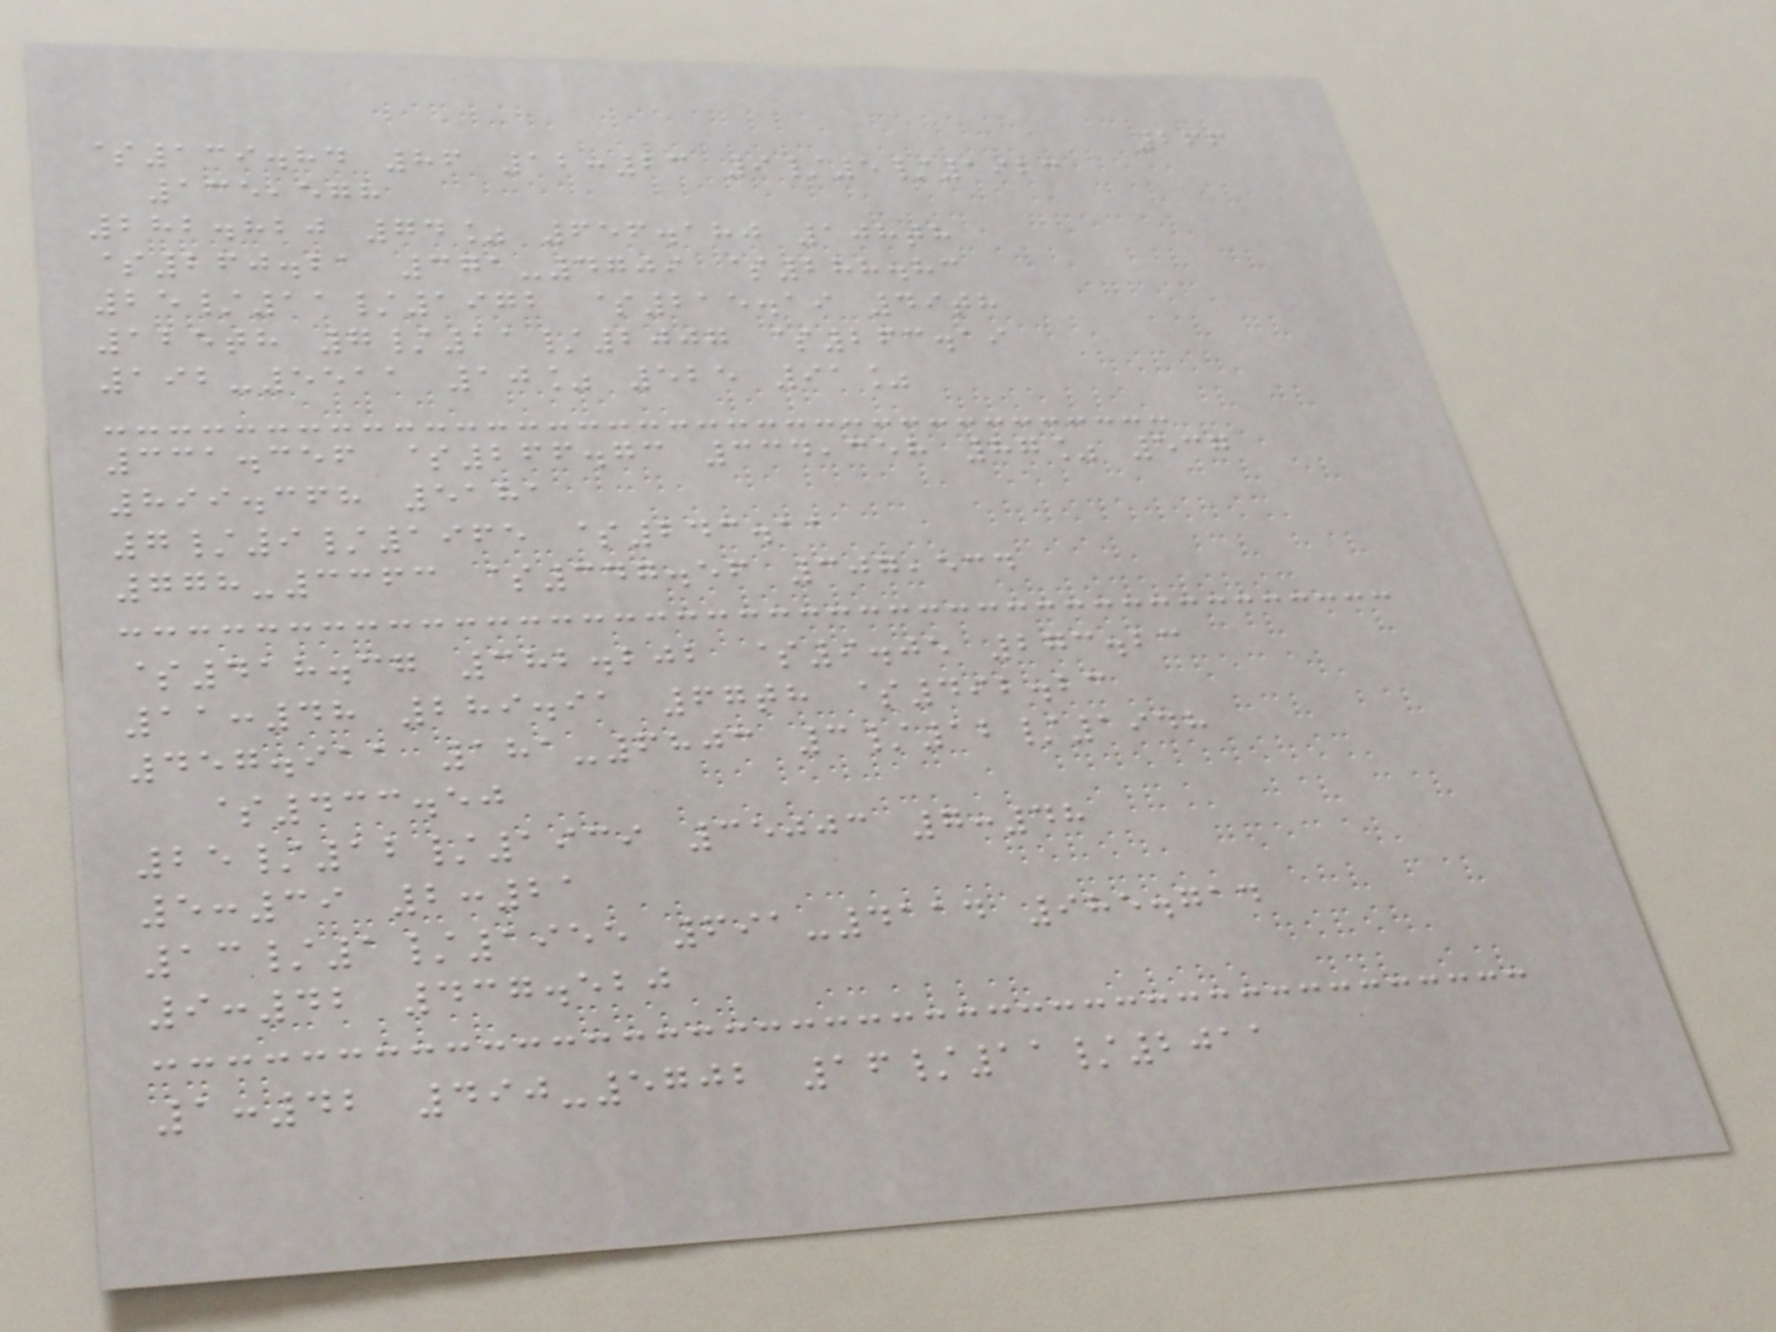266
$139.84 86 12:23 9/5/1923
135,578
282.820 74% 656.180 108th
$260.21 371-4709 $288.83
25/11/1972 $215.19 49th
125th 7/11/2007 $263.19
192-5511 10% 525 91%
331.356 $266.73 334,358 87% 537
899.368 5181
7/9/1965 $243.11
778-3363 $347.56 307,534
$418.37 382.202 $9.05 273.23
11:48 289.91 67th $492.23
457.911 181-6803 3/12/1948
$433.50
25/12/1939 35003 7:48
5:39 2:21
13/1/1955 691-4114 985.714
9:42 437.520
1:42 490-5702 16/11/2011
